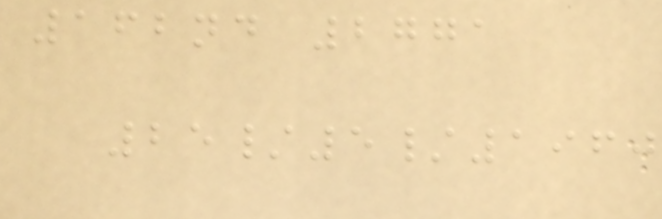162nd 2771
25/5/1960
